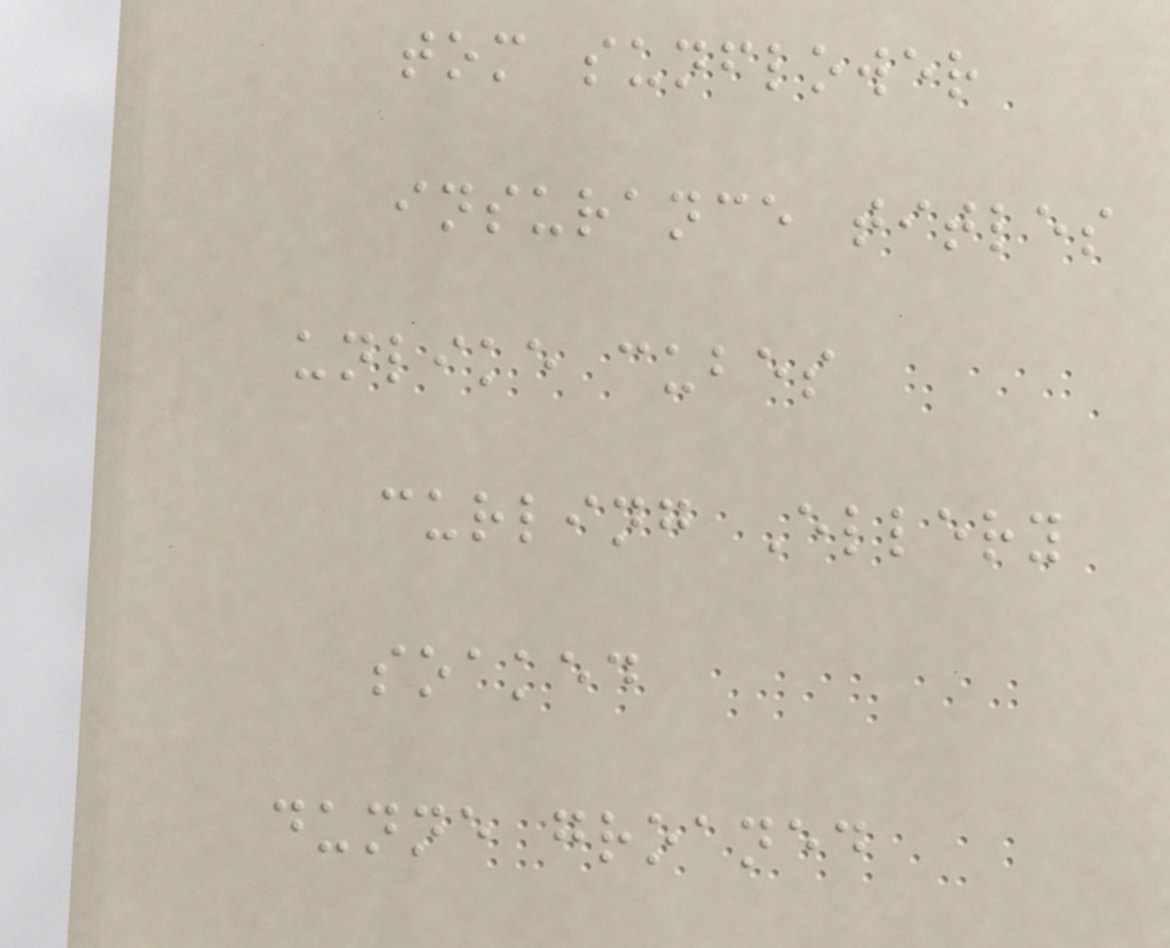tom sunflower
insurance titles
unlike cubes
curling Ellery
soaked
dunne groaned
